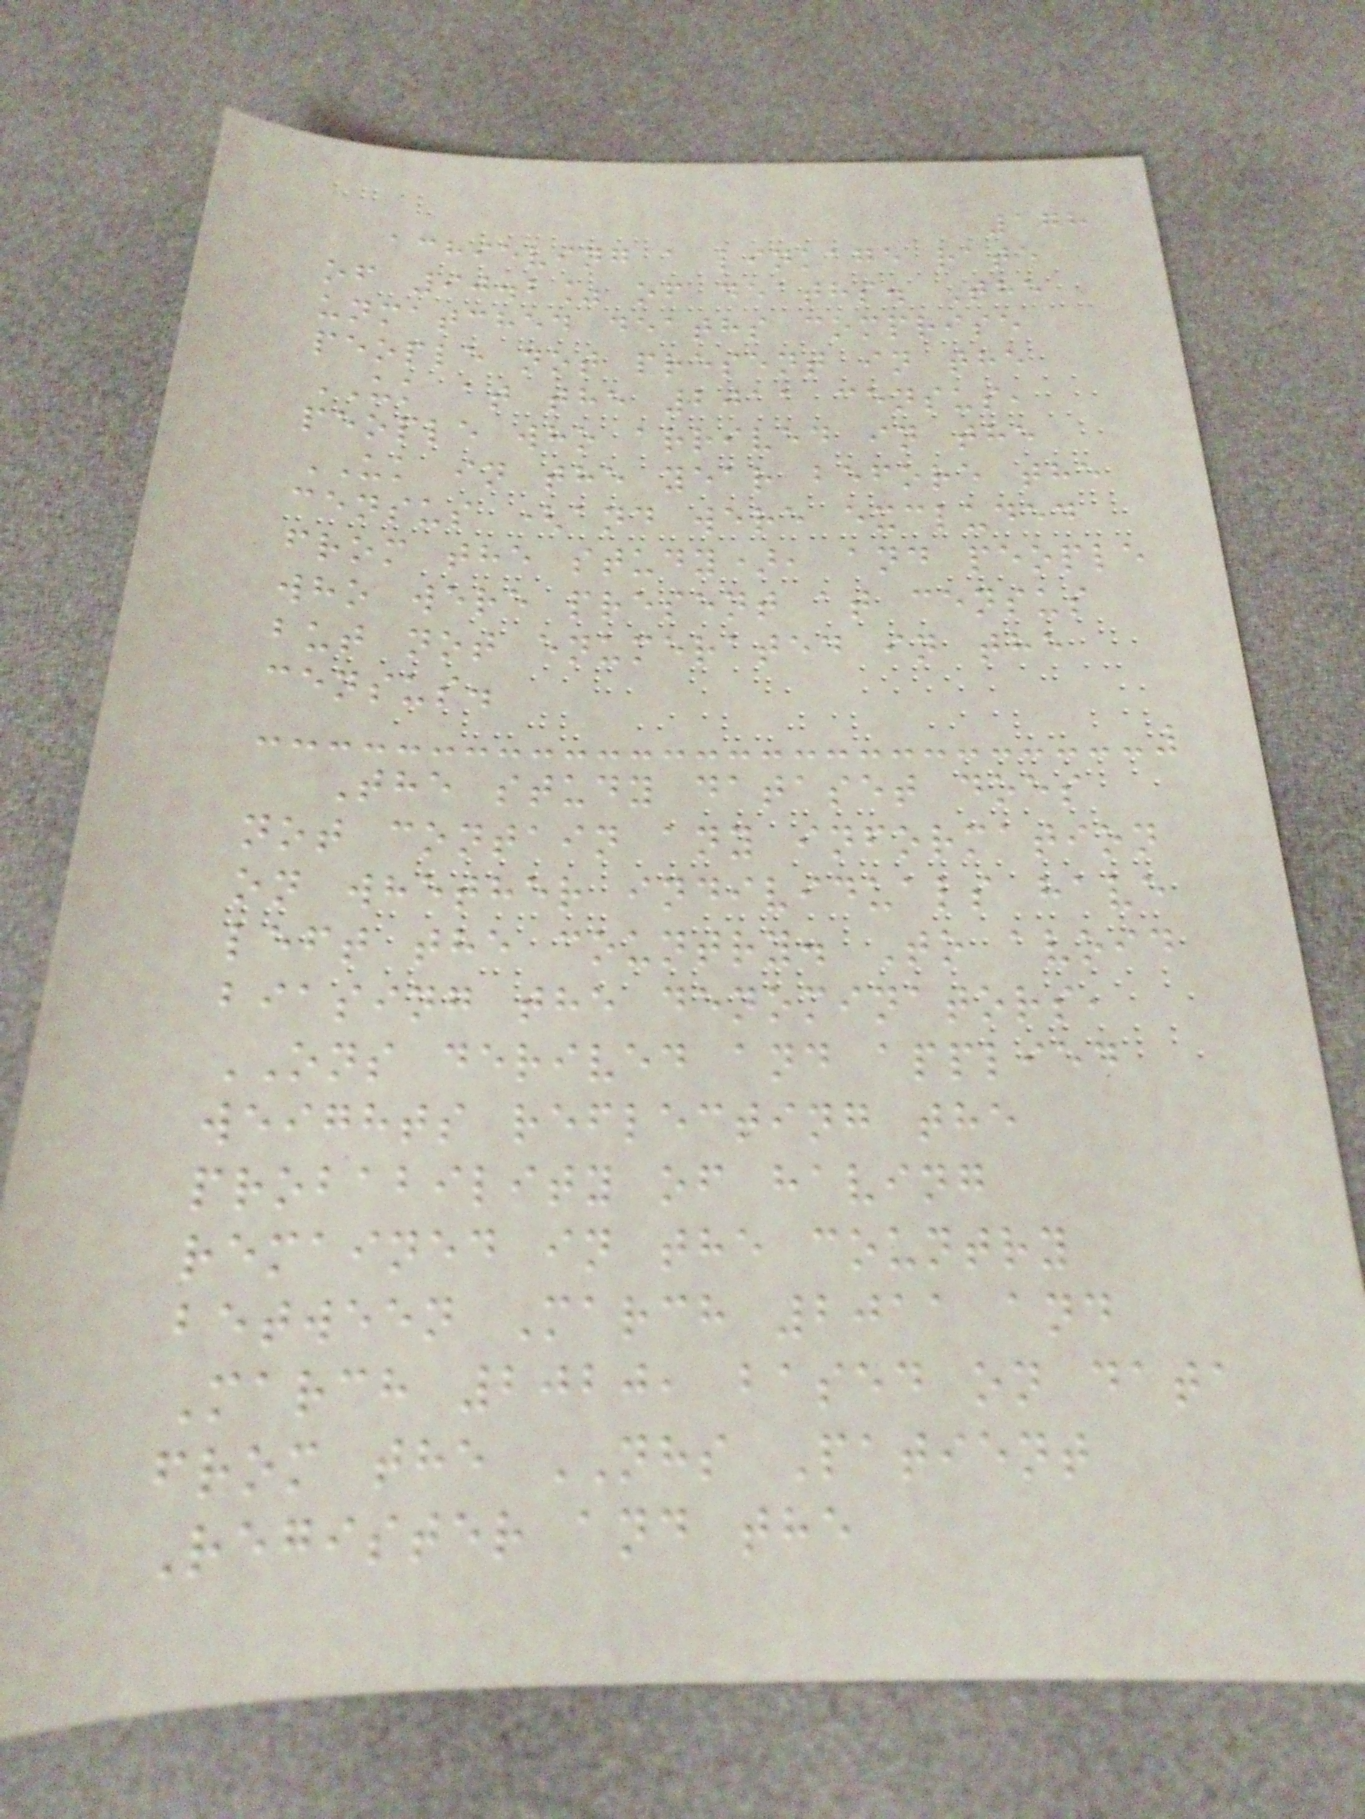178
achieving a linkage rate
of 90.2% of deaths. The
unmatched deaths comprise
people not present in the
UK at the 2011 census,
people who arrived in the
UK in the year before the
census (and were excluded
from the study), and people
who were present at census
but not enumerated in the
census.
The study dataset does
not contain any information
on whether individuals have
left the country. To avoid
biasing the denominators,
ONS derived and applied
weights reflecting the
probability of having
remained in the country
between March 2011 and
March 2020, based on data
from the NHS Patient
Register and the
